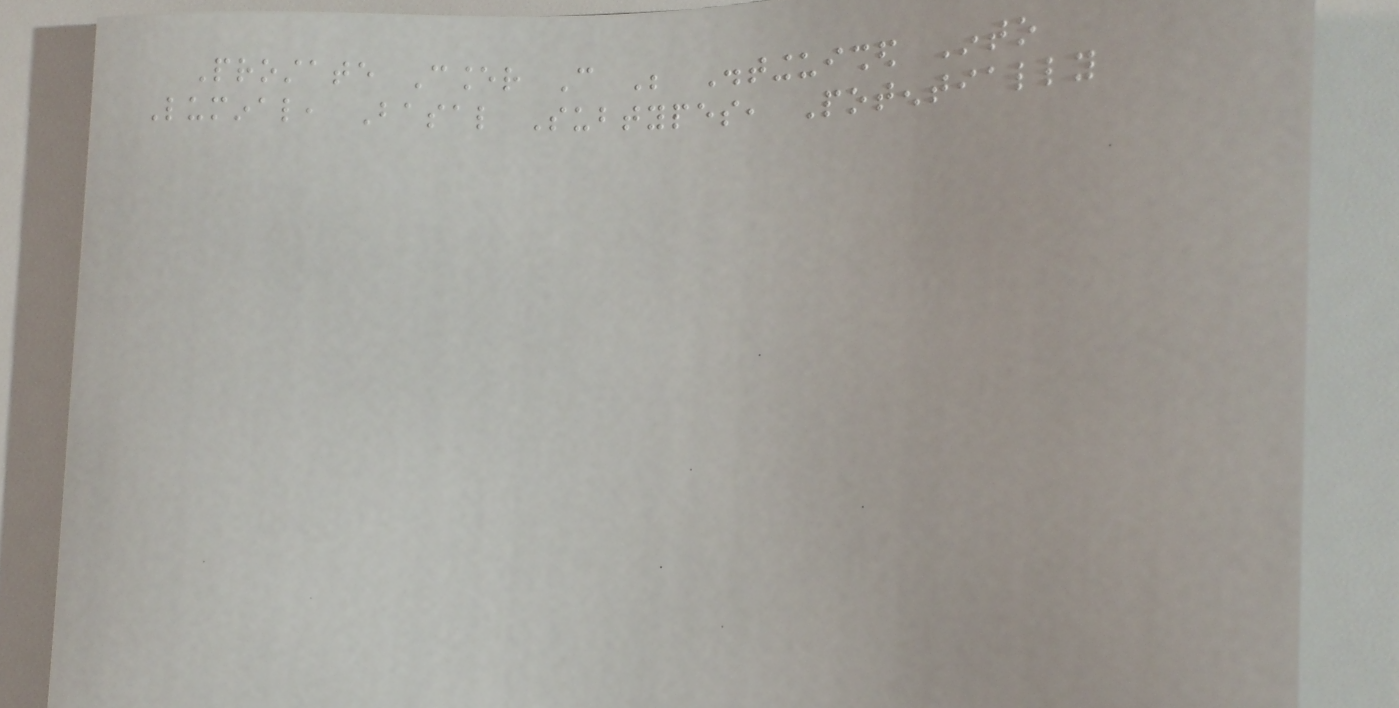Prostate Cancer Can Be Distinguished Into
Luminal, Basal Subtypes, Potentially
